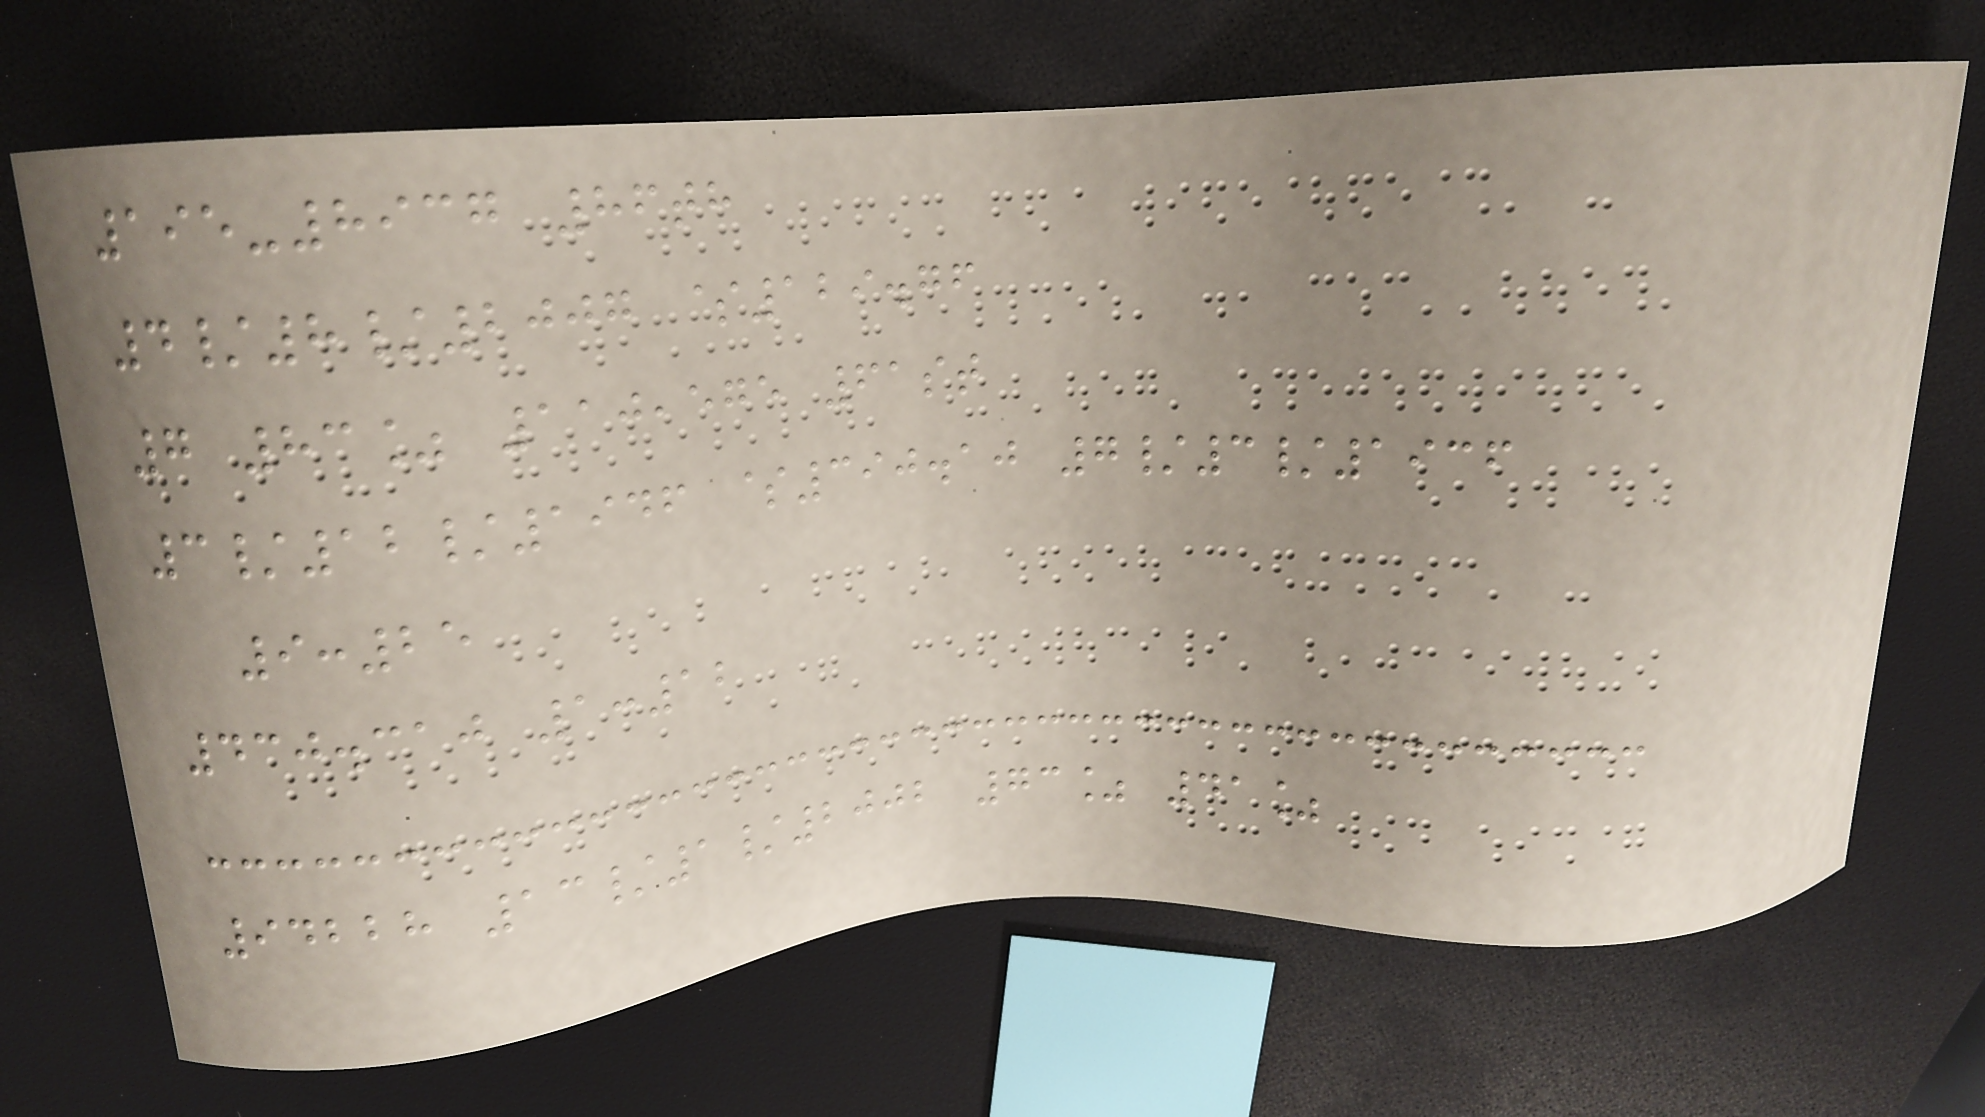195-8937 86th
4/8/2007 $129.76
7 83% 110,575 61st
3/12/1946 $390.10 7/3/1936
9:25
430.310 1:12
94228 13/1/2002 73% 41%
